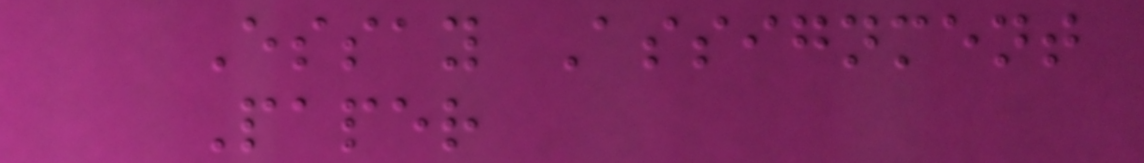Essay Assignment
Paper
